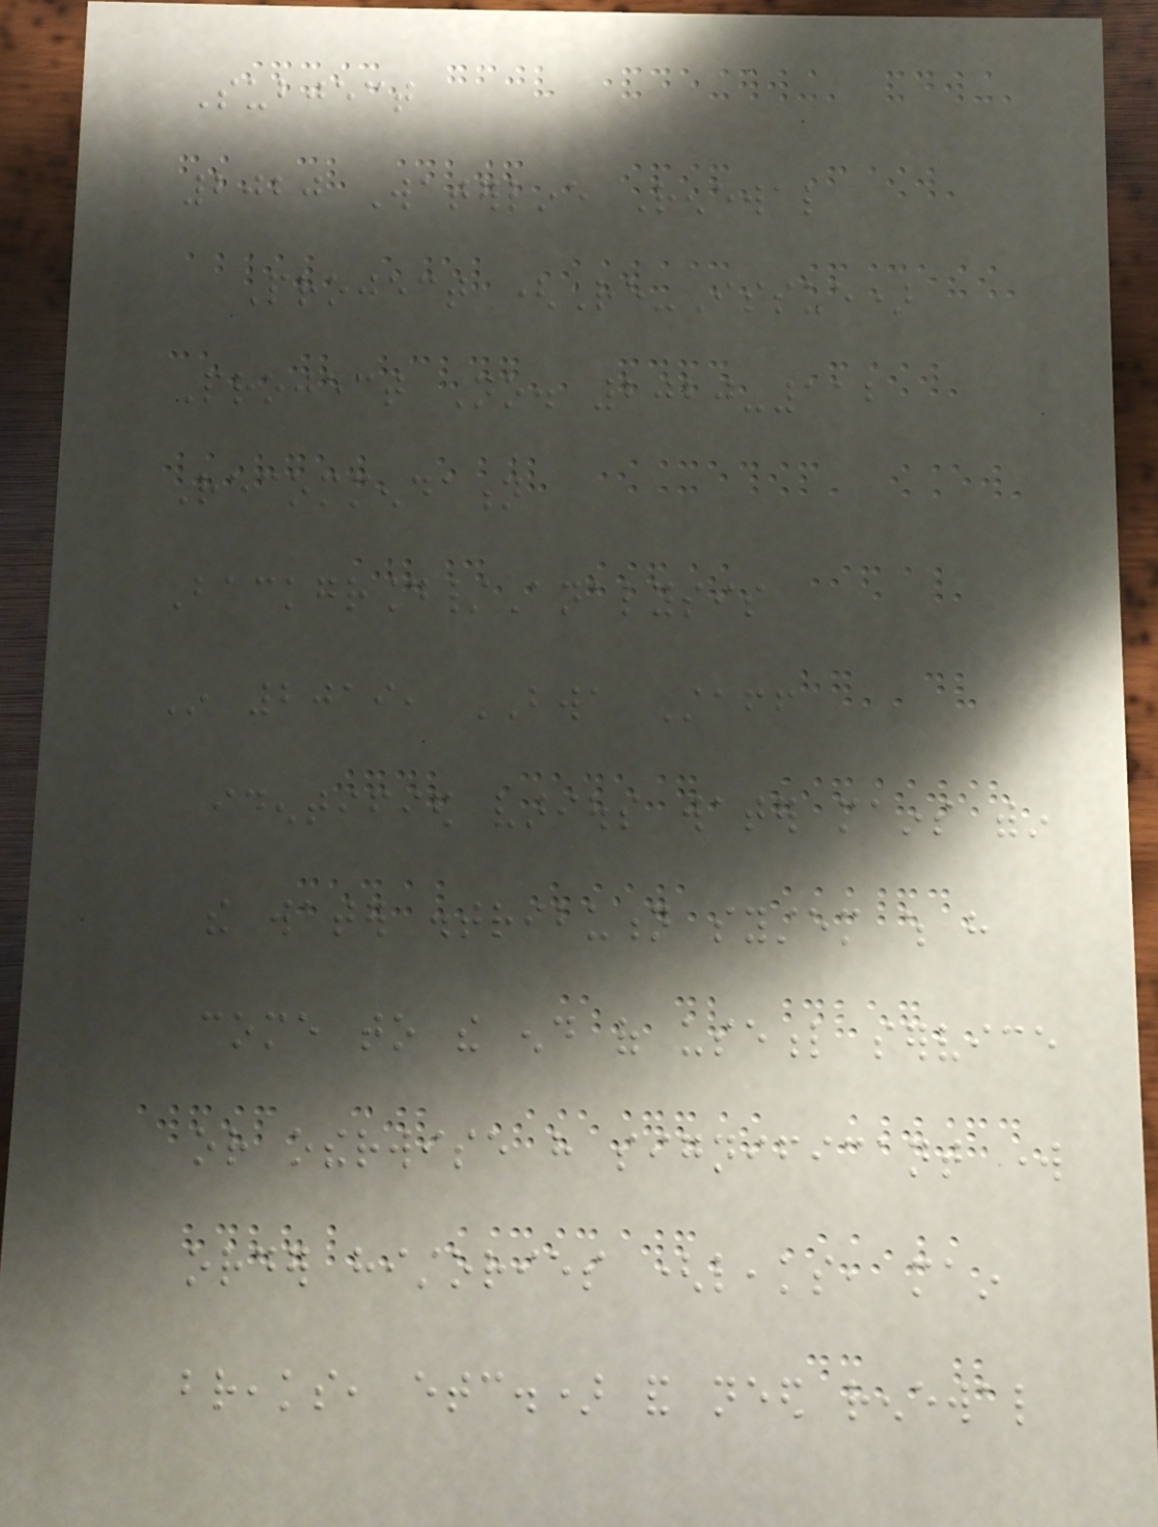Subject
2020 Waterline Renewal
Project (Re-Issue)
Project No. 2020-112
Recommendation
Background/Analysis
In 2019, BWA Staff
identified various water mains within
the water distribution system which have
come to the end of useful service
or otherwise have significant work
order histories (leaks, main
breaks, etc.) and need renewal
